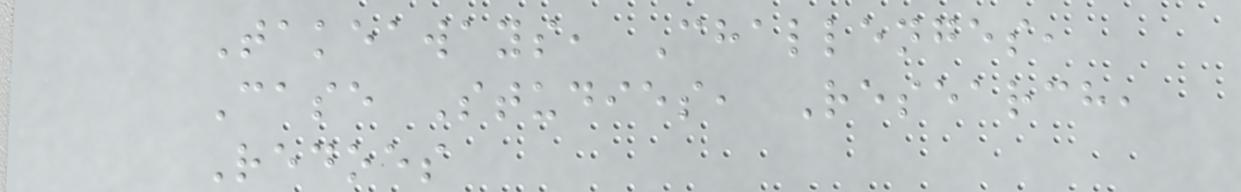Takeaways, Challenges,
Case Studies, Research,
Redoes
